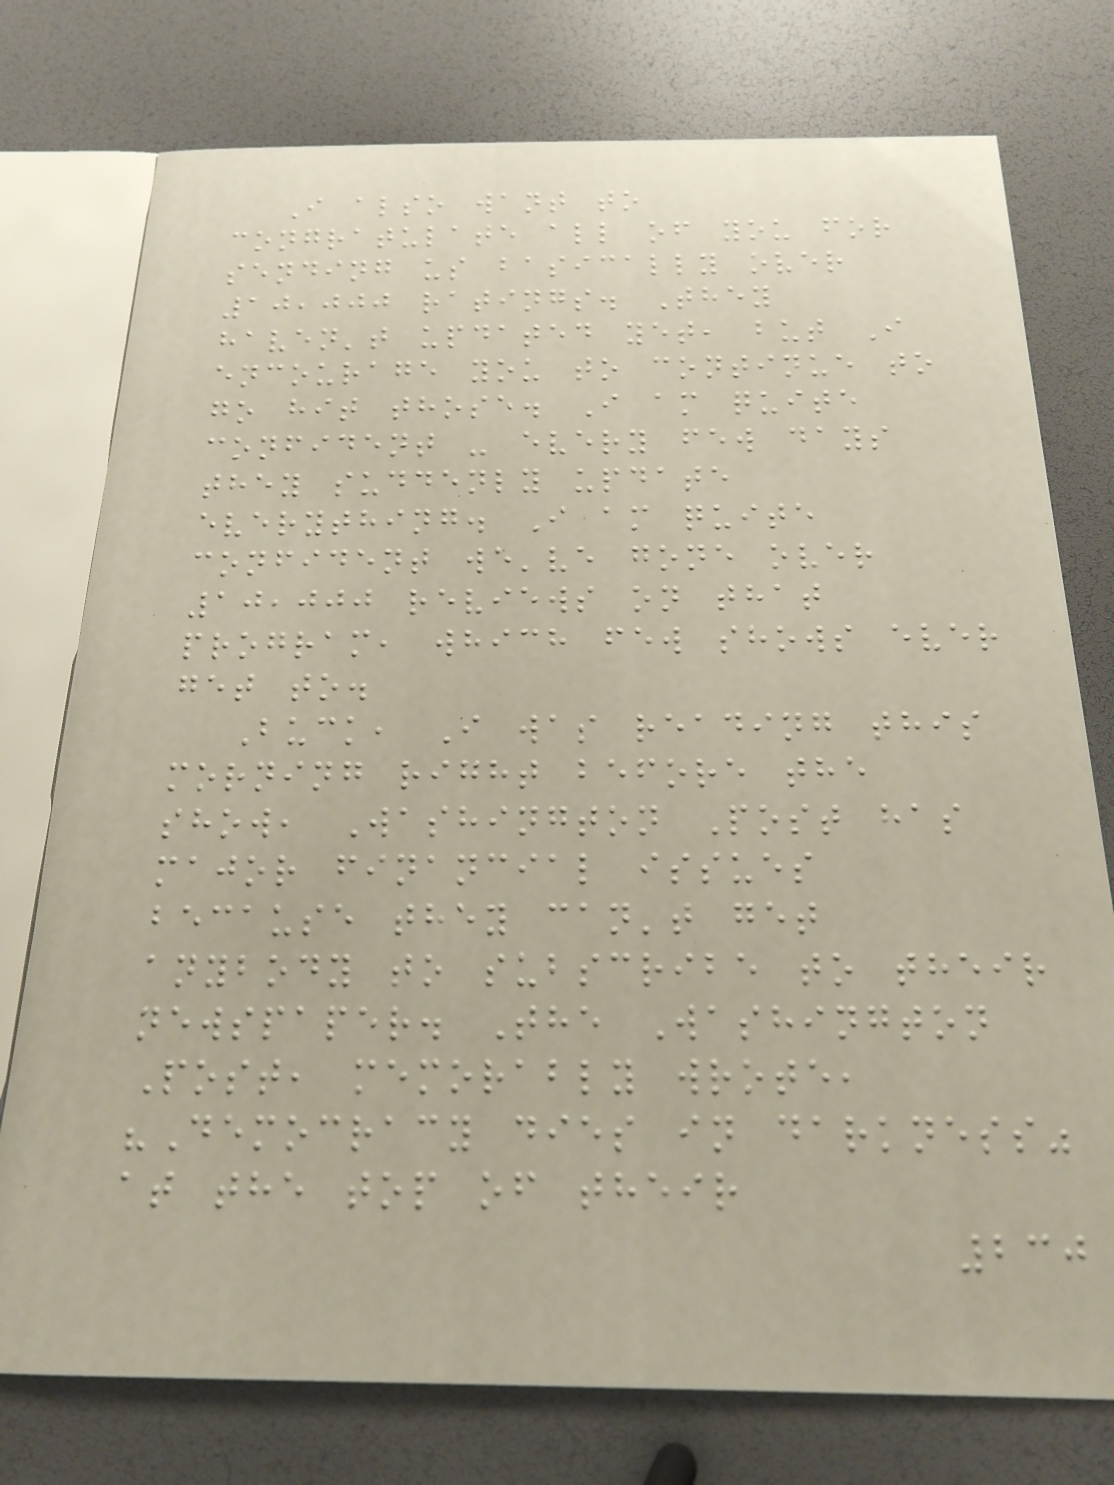I also want to
congratulate all of you for
sending us basically over
10,000 ratings. They
haven't updated yet, but I
encourage you to continue to
go hit those. I am quite
confident - every few days
they suddenly update
everything. I am quite
confident we've gone over
10,000 reviews on that
program, which few shows ever
get to.
Buck, I was reading this
morning right before the
show, Washington Post has
major financial issues
because they can't get
anybody to subscribe to their
newspaper. The Washington
Post, memorably wrote,
"Democracy dies in darkness"
at the top of their
230
